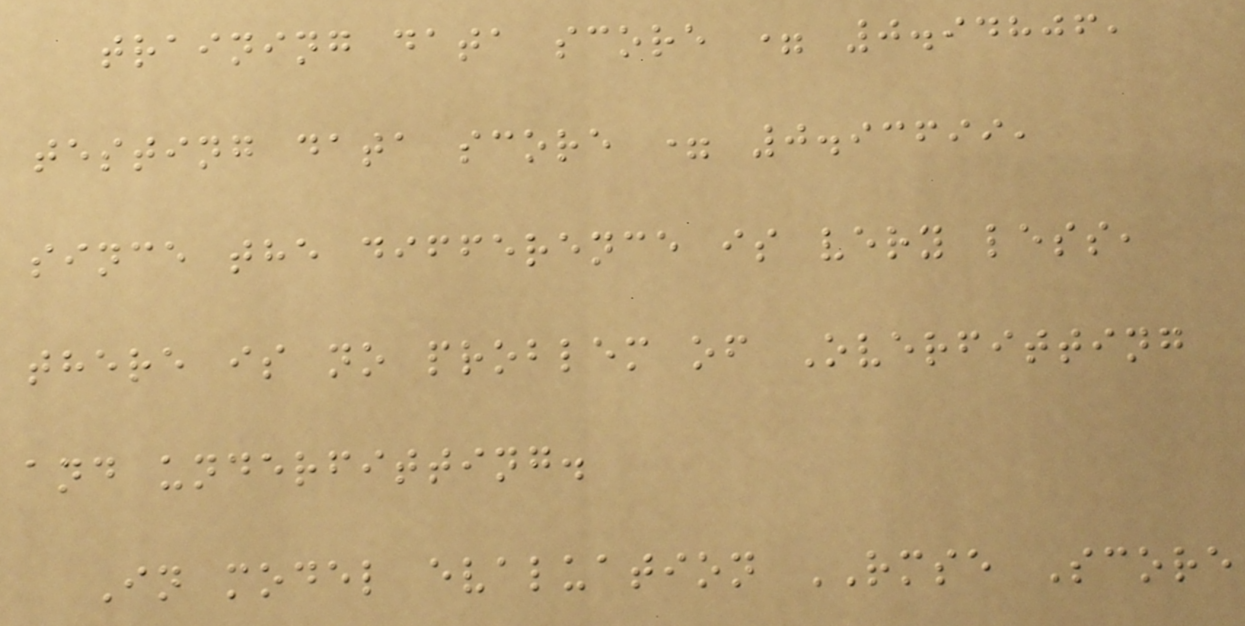training data score = 0.94806,
testing data score = 0.93699,
since the difference is very less,
there is no problem of Overfitting
and underfitting.
In model evaluation RMSE Score
